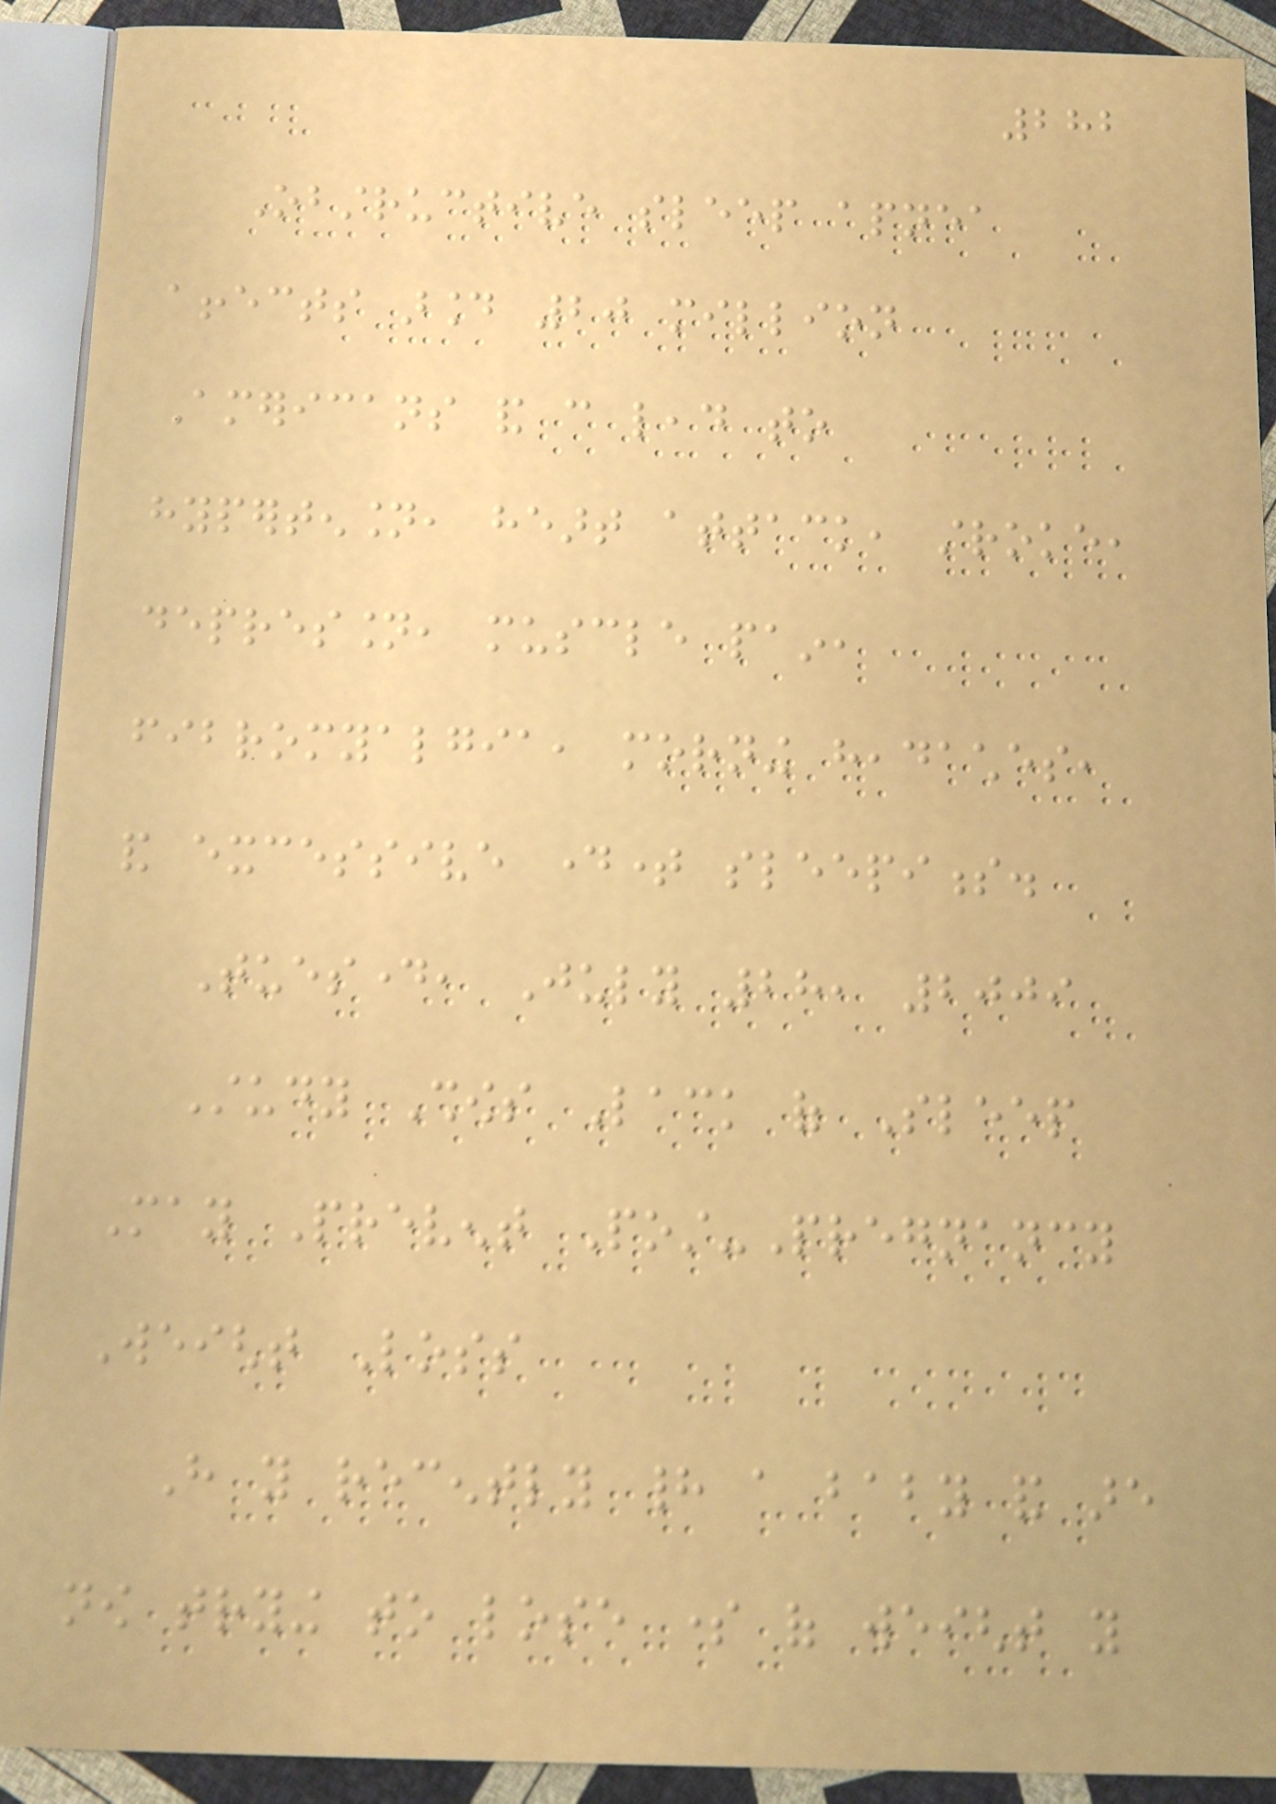282
Obstructive sleep apnea
affects around 20 million
Americans and can lead to
hypertension, heart attack, stroke,
depression, muscle pain,
fibromyalgia, morning headaches,
and excessive daytime sleepiness.
Tuesday, July 28, 2009
Study Shows Lack of Sleep
May Prevent Post-Pregnancy
Weight Loss
Have you recently had a baby and are
now trying to lose some of weight you
